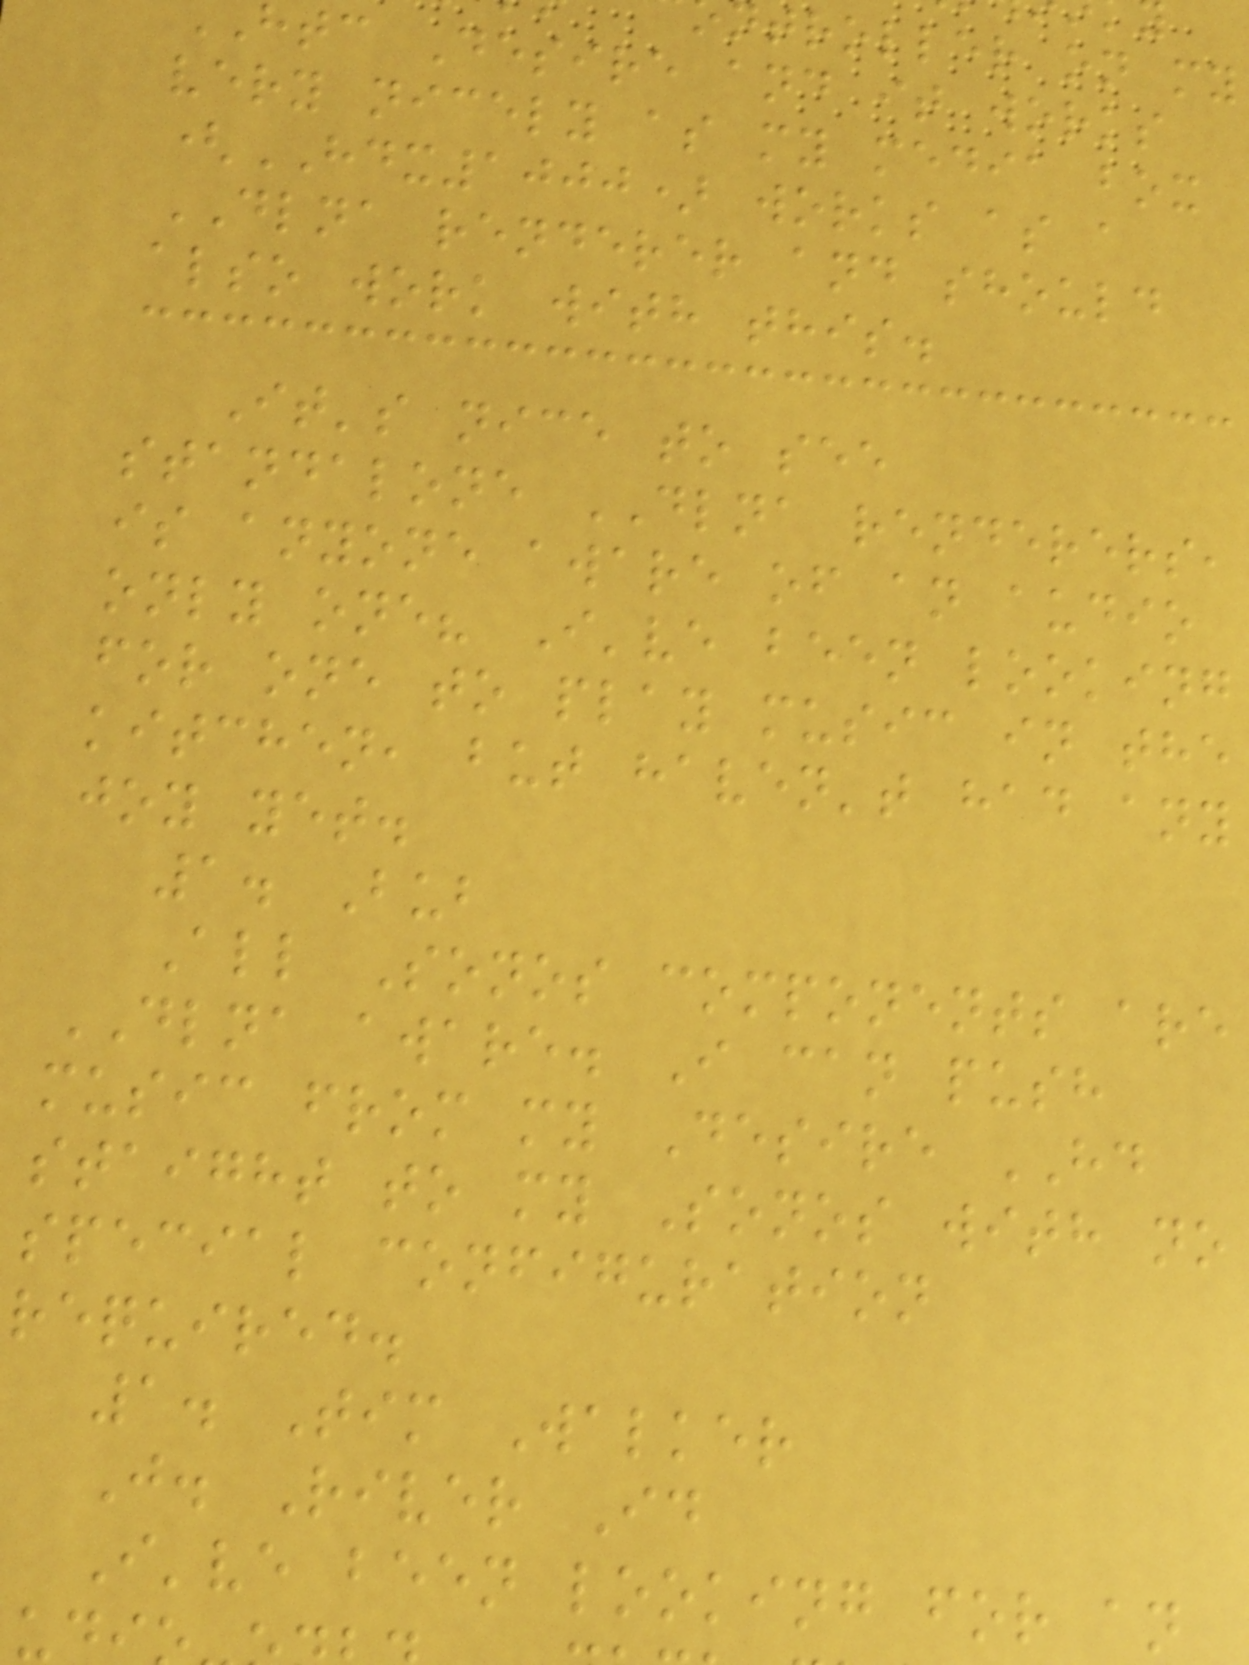troller on my
htc Desire and it works
very nicely as my media box
(HDX1000) works as a
DLNA renderer and should
also work with this.
It's nice to see
standalone DLNA renderers,
is anyone aware of an audio
only one? I've been looking
for one to play music in the
kitchen, but haven't had any
joy yet.
1. Bub
All Sonos components are
DLNA aware. I can push
music from my Desire HD
staight to my Sonos with no
special configuration
required.
1. Tim Walker
J. River Id
I've been looking for an
